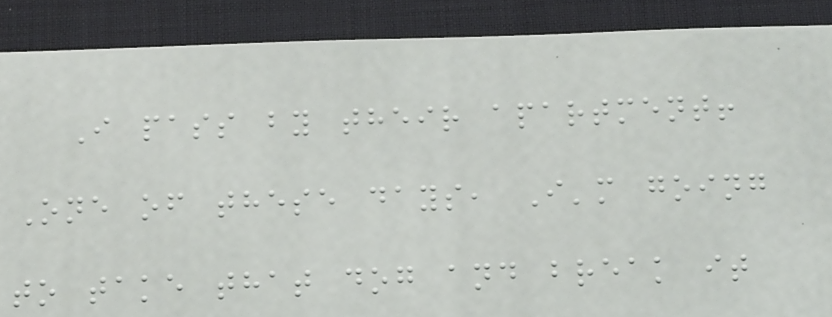I pass by their apartment!
One of these days, I'm going
to take that dog and break it
